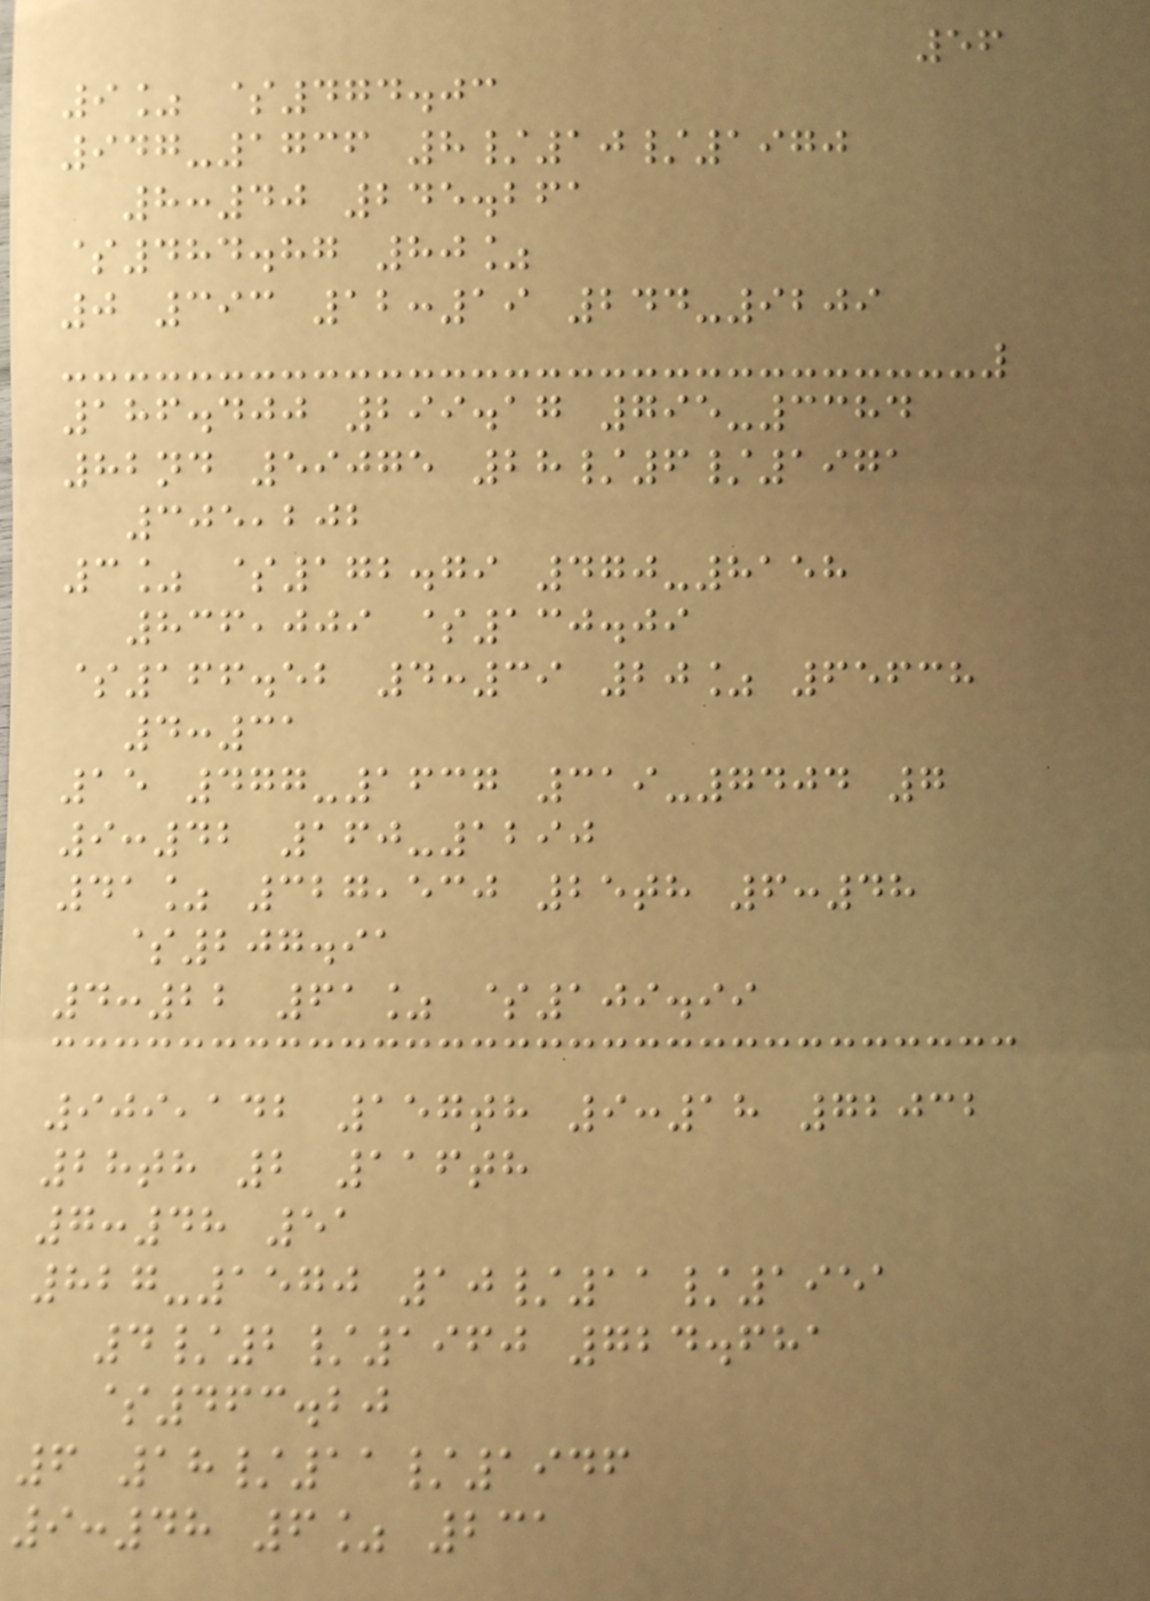56
9% $474.03
947-1736 8/10/1970
8:40 245.261
$484.87 80%
0 393 12:19 244-9209
186.400 299.17 795-3384
82nd 59075 28/6/1971
305,202
3% $172.79 470-8158
836,009 $130.09
$166.52 4:39 20% 65638
4:31
15 477-1637 319-7404 7
9:42 160-1290
41% 327,530 25th 6:48
$207.91
4:22 61% $109.99
909,142 157th 9:18 72032
28th 2 116th
7:48 51
827-1570 10/11/1951
4/2/1960 724.681
$463.20
6 18/11/1946
9:48 6% 231
